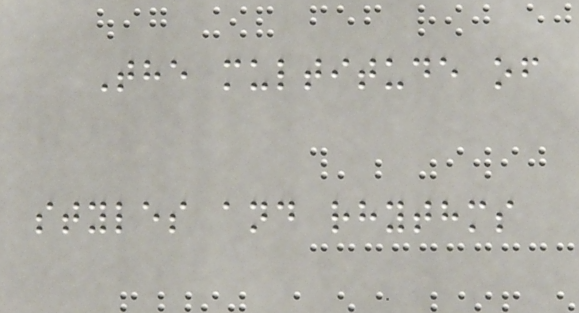The multitude of
styles and rhythms
